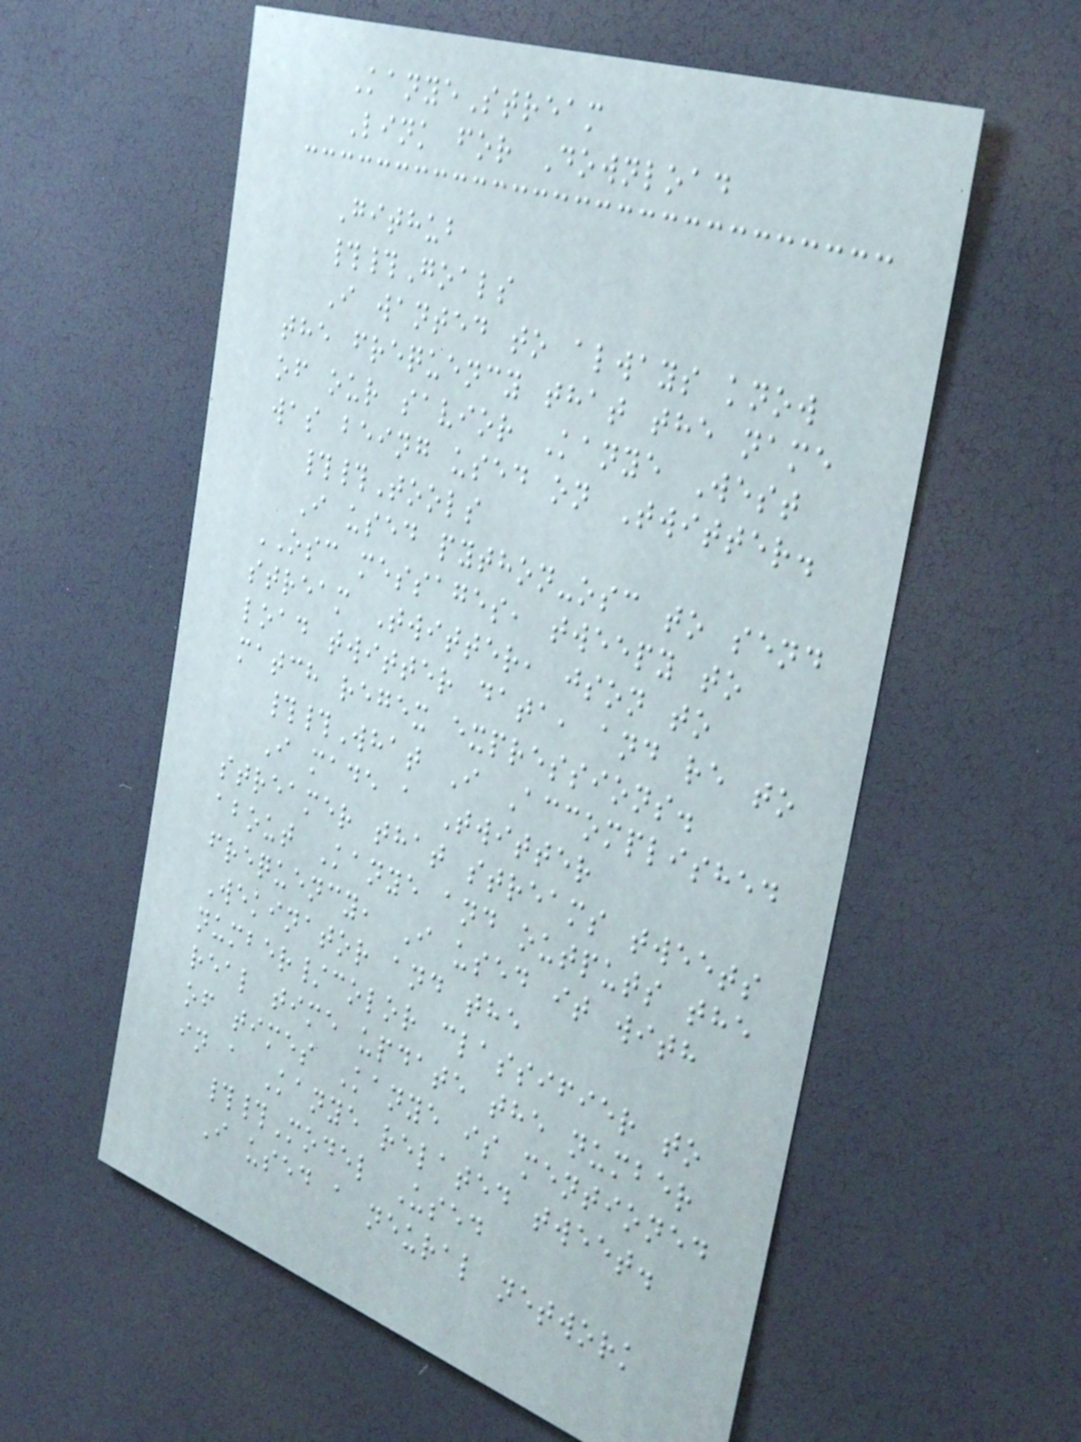KanyeStream
Link for Download
Github
##Goals
I wanted to always know
the frequency that the name
of our savior Kanye West
was being used on Twitter.
##Tools
I used python-osc to send
OSC messages, tweepy to
stream Twitter, json to
load twitter data, and re to
match regex expressions.
##What I Accomplished
I made a Twitter
streamer that streams tweets
about Kanye and outputs the
frequency, I used it with
Wekinator and the
number/color classifier to
real time update the number
of times Kanye is mentioned
in a Kanye related tweet.
##Model Used
I used a neural network
